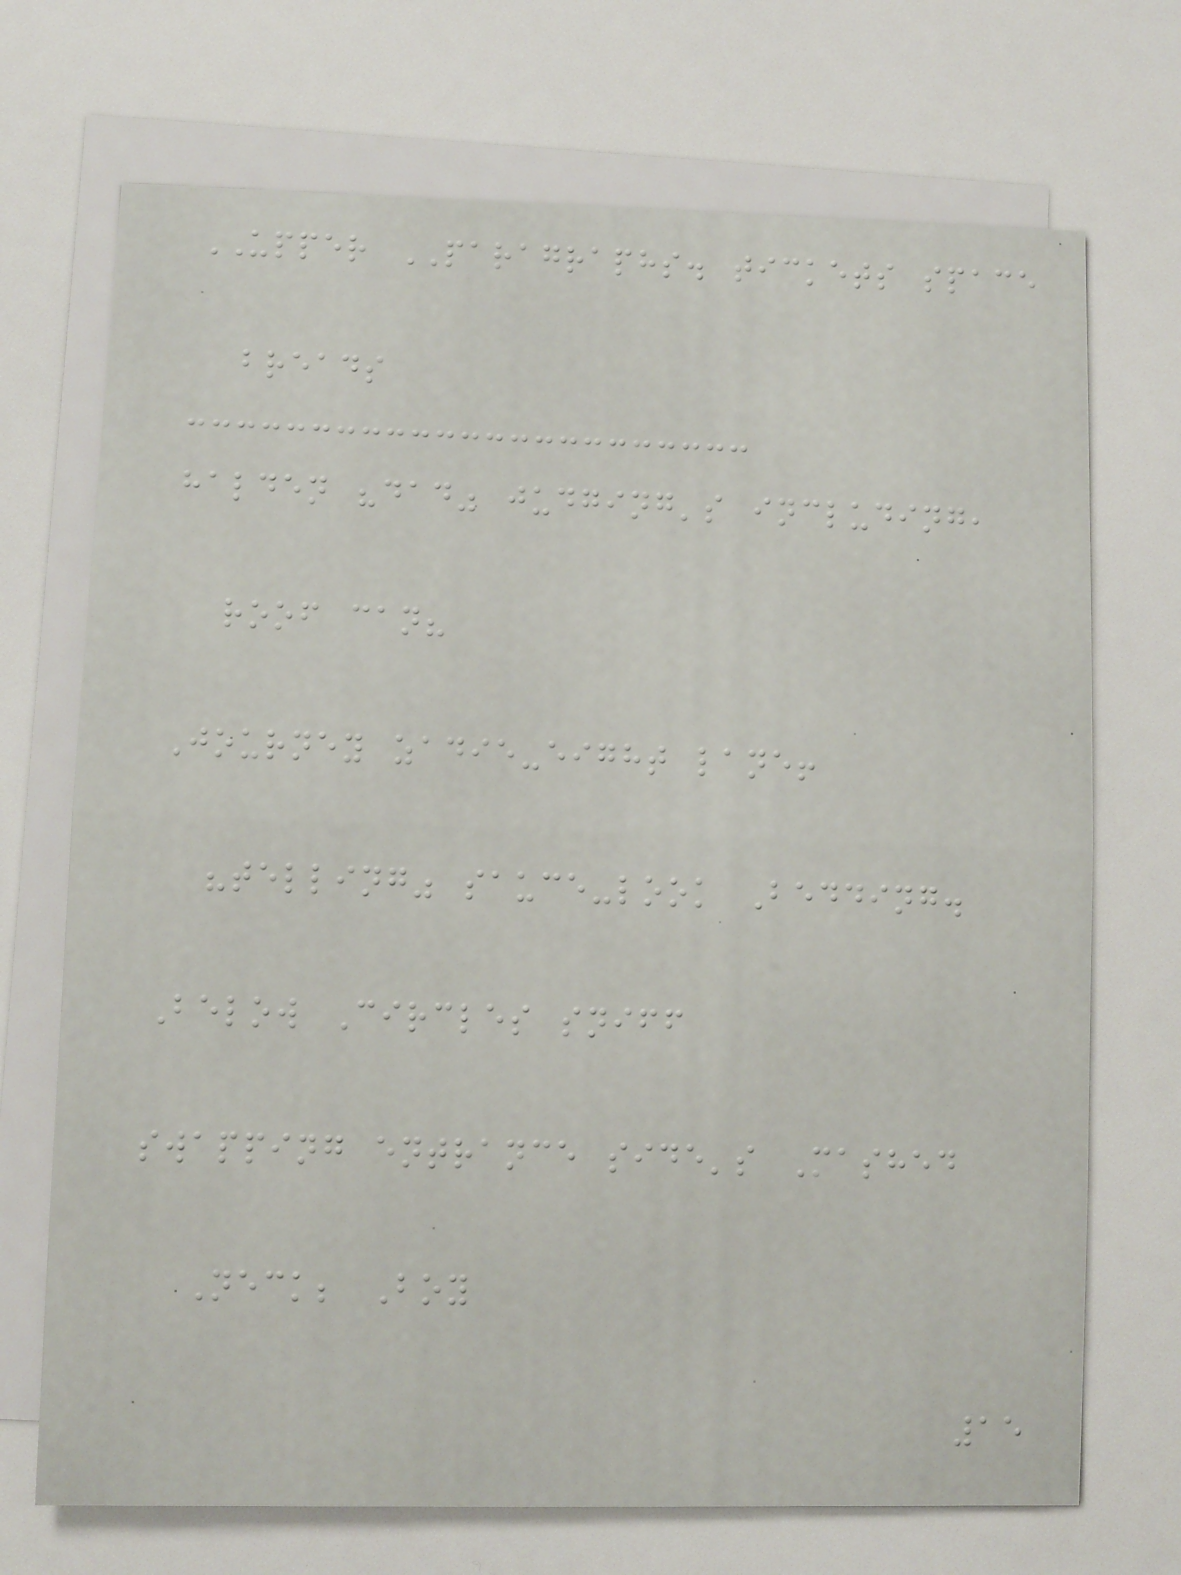UPPER PARAGRAPHS. tickets space
breads
halden "dad" judging's including,
roof can?
Journey zadie-eight lane!
"telling" sauce-look Bedding.
Below Circles sniff
swapping entrance side's Mashed
Neck; Boy
15
